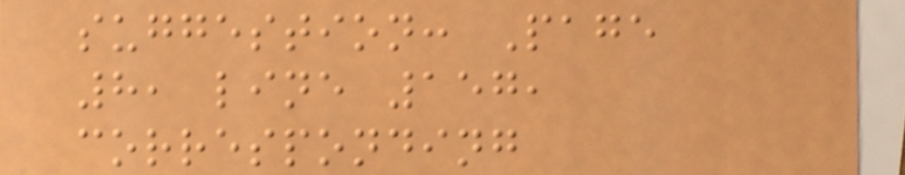suggestion: Page
8, line 157,
corresponding
